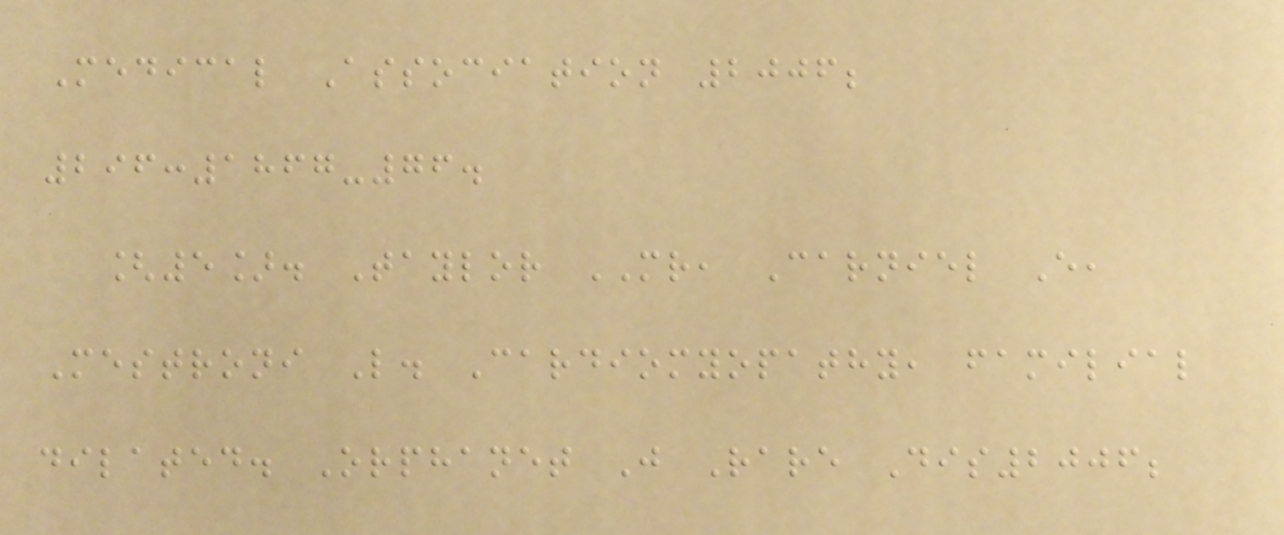Medical Association 2006;
296:1867-76.
[5]. Taylor MR, Carniel E,
Mestroni L. Cardiomyopathy, familial
dilated. Orphanet J Rare Dis2006;
